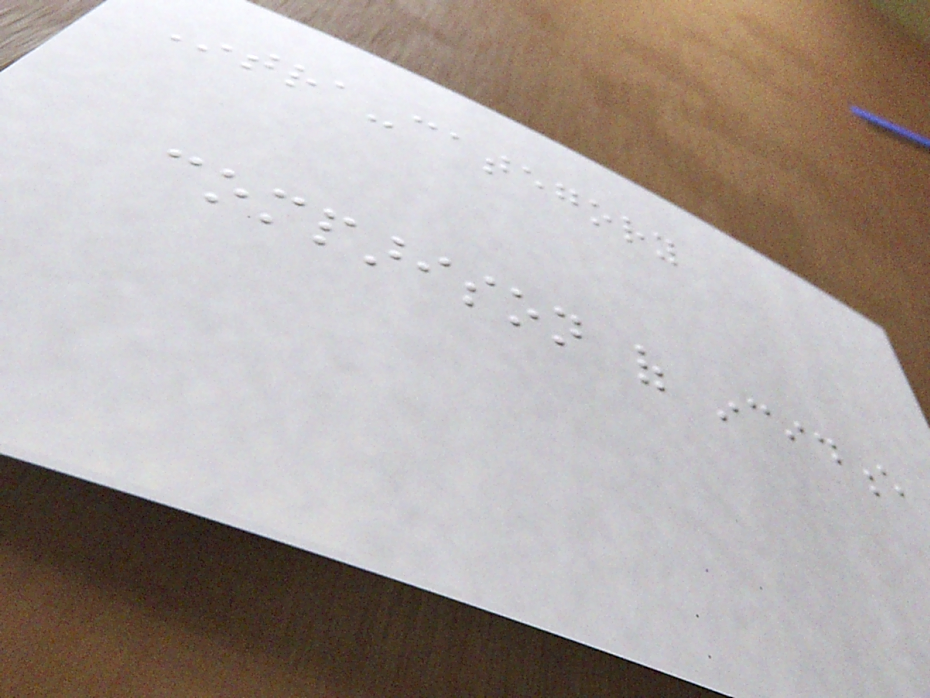Intra-category
comparison of incidence
